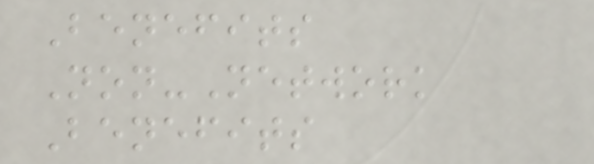Benefits
Non-Network
Benefits
